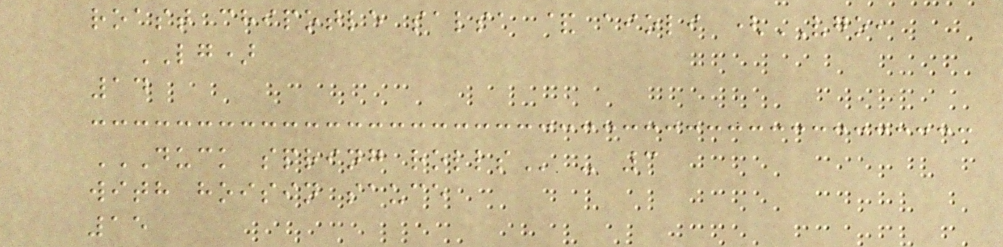roast chipotle salsa & aioli (VGO,
LG)
14
DUCK SPRING ROLLS - 3
with hoisin sauce
15
